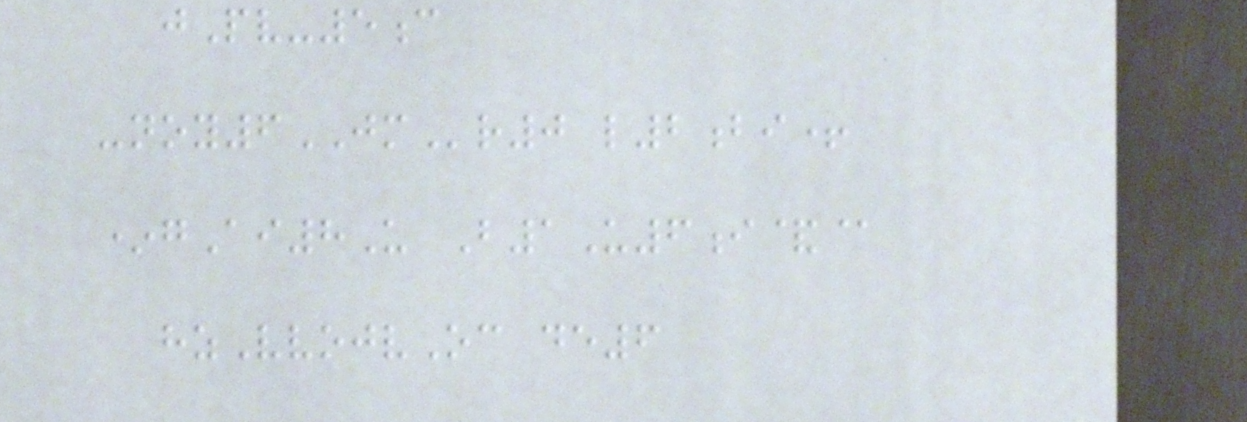jPv-5c
-noy6JMr0 l2bi+
*gAi8U B1U6i&@
hzVvojvOc de6
